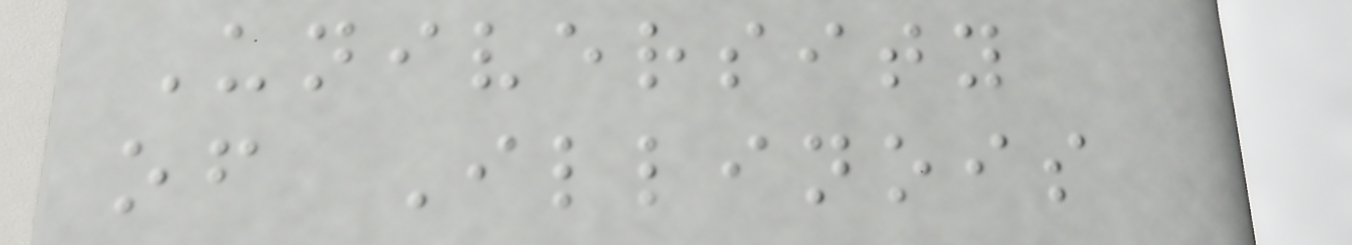University
of Illinois
